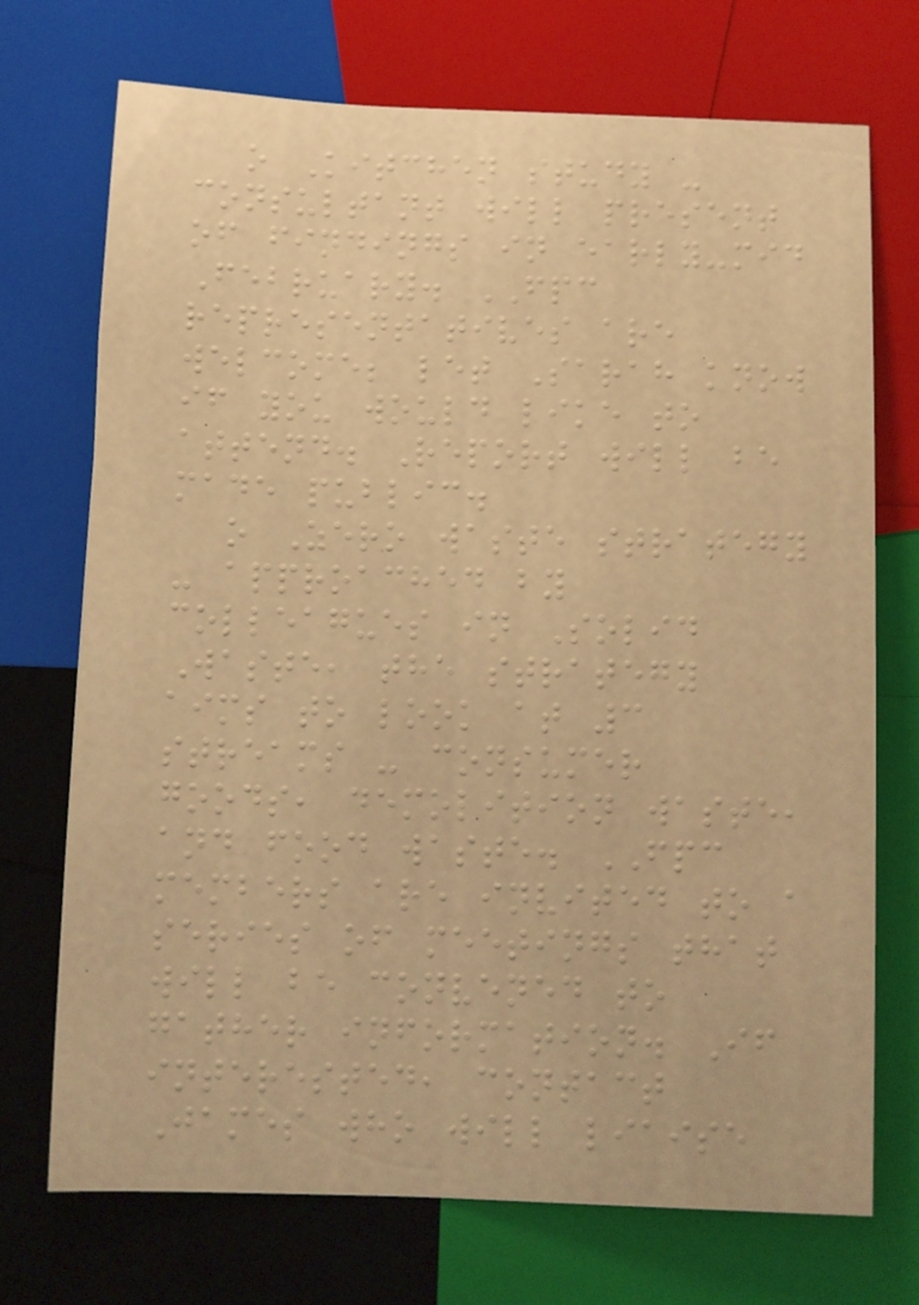o Kitchen study -
consultant will present
of findings in early-mid
February. FPC
representatives are
welcome; let Sarah know
if you would like to
attend. Report will be
made public.
o Zero waste strategy
- approached by
colleagues in Solid
Waste, the strategy
aims to look at 3
streams - consumer
goods, demolition waste,
and food waste. FPC
members are invited to a
series of meetings that
will be convened to
gather information. If
interested, contact
James who will liaise
